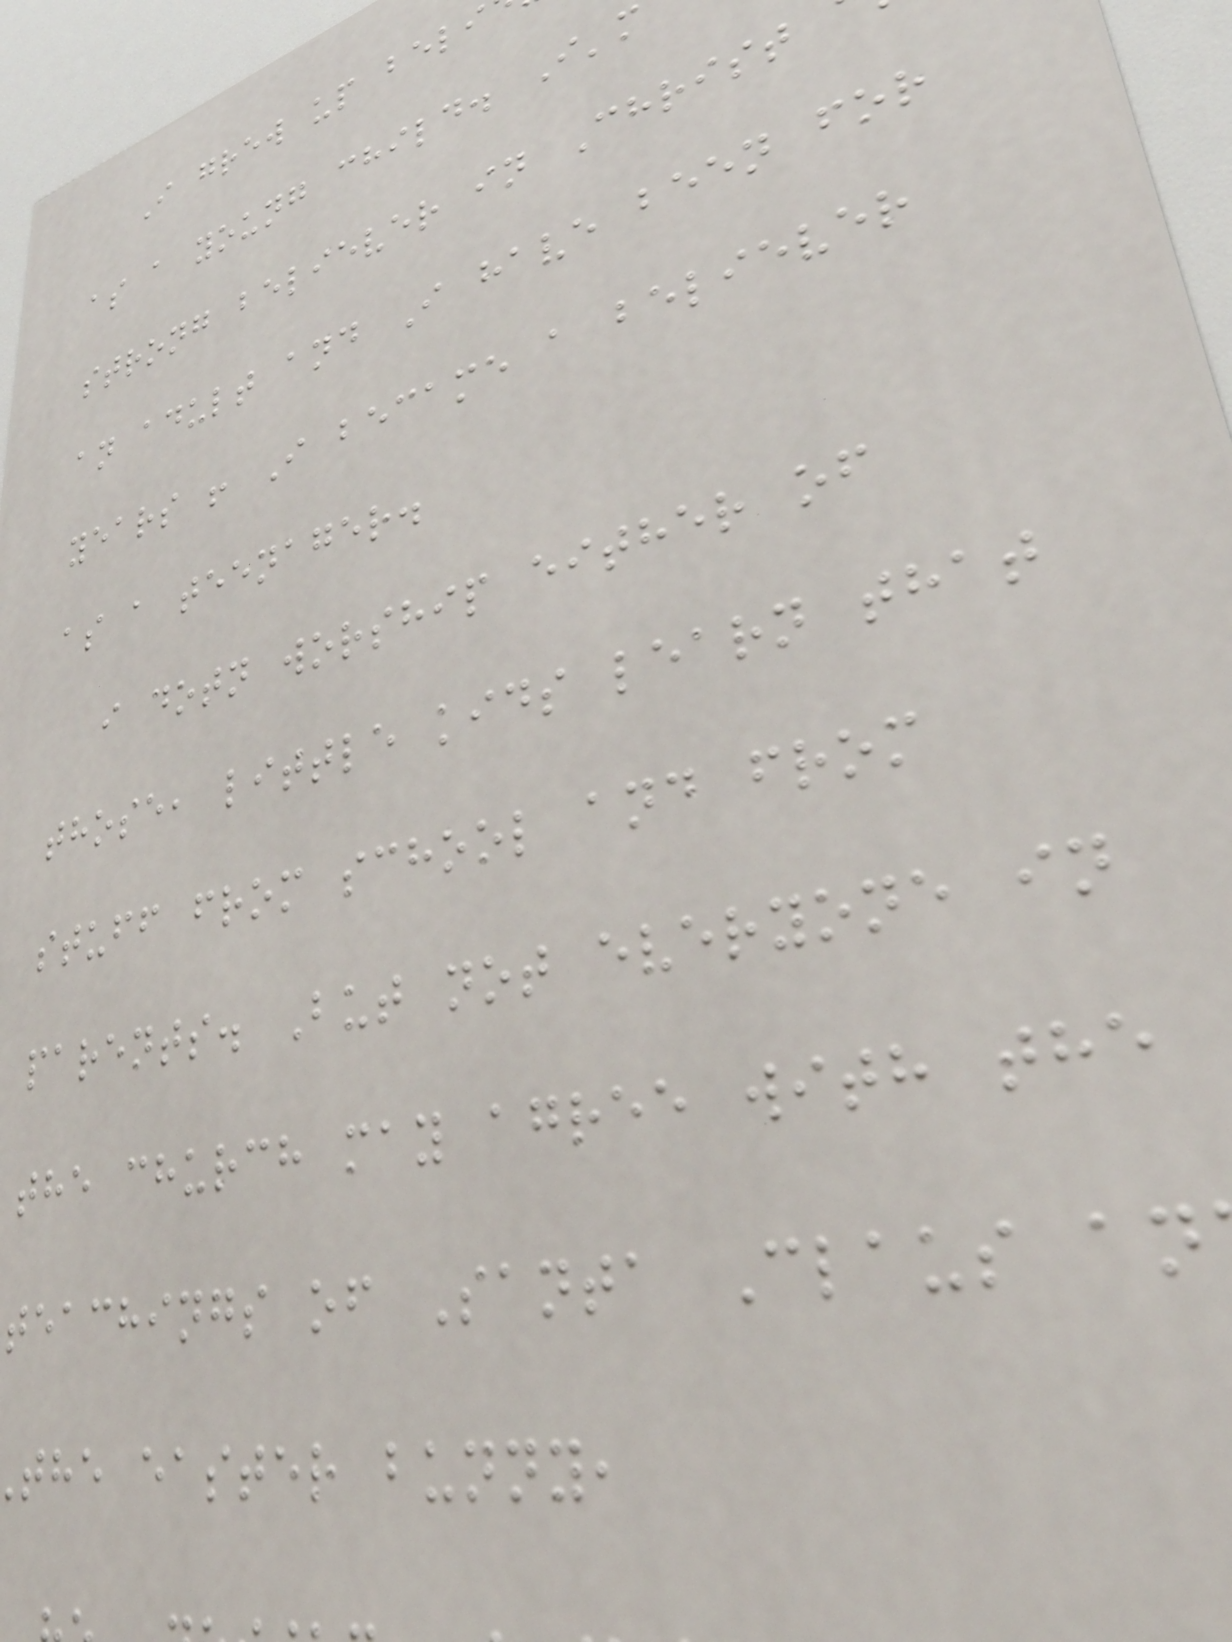I grew up beli
as a young child. I'm
strong believer in Christ
an adult and I have been for
years ! I became a believer
as a teenager.
i dotn worship either of
those, little kids learn that
stuff from school and from
parents. But not everyone in
the church may agree with the
teachings of Santa Claus an
the easter bunny,
